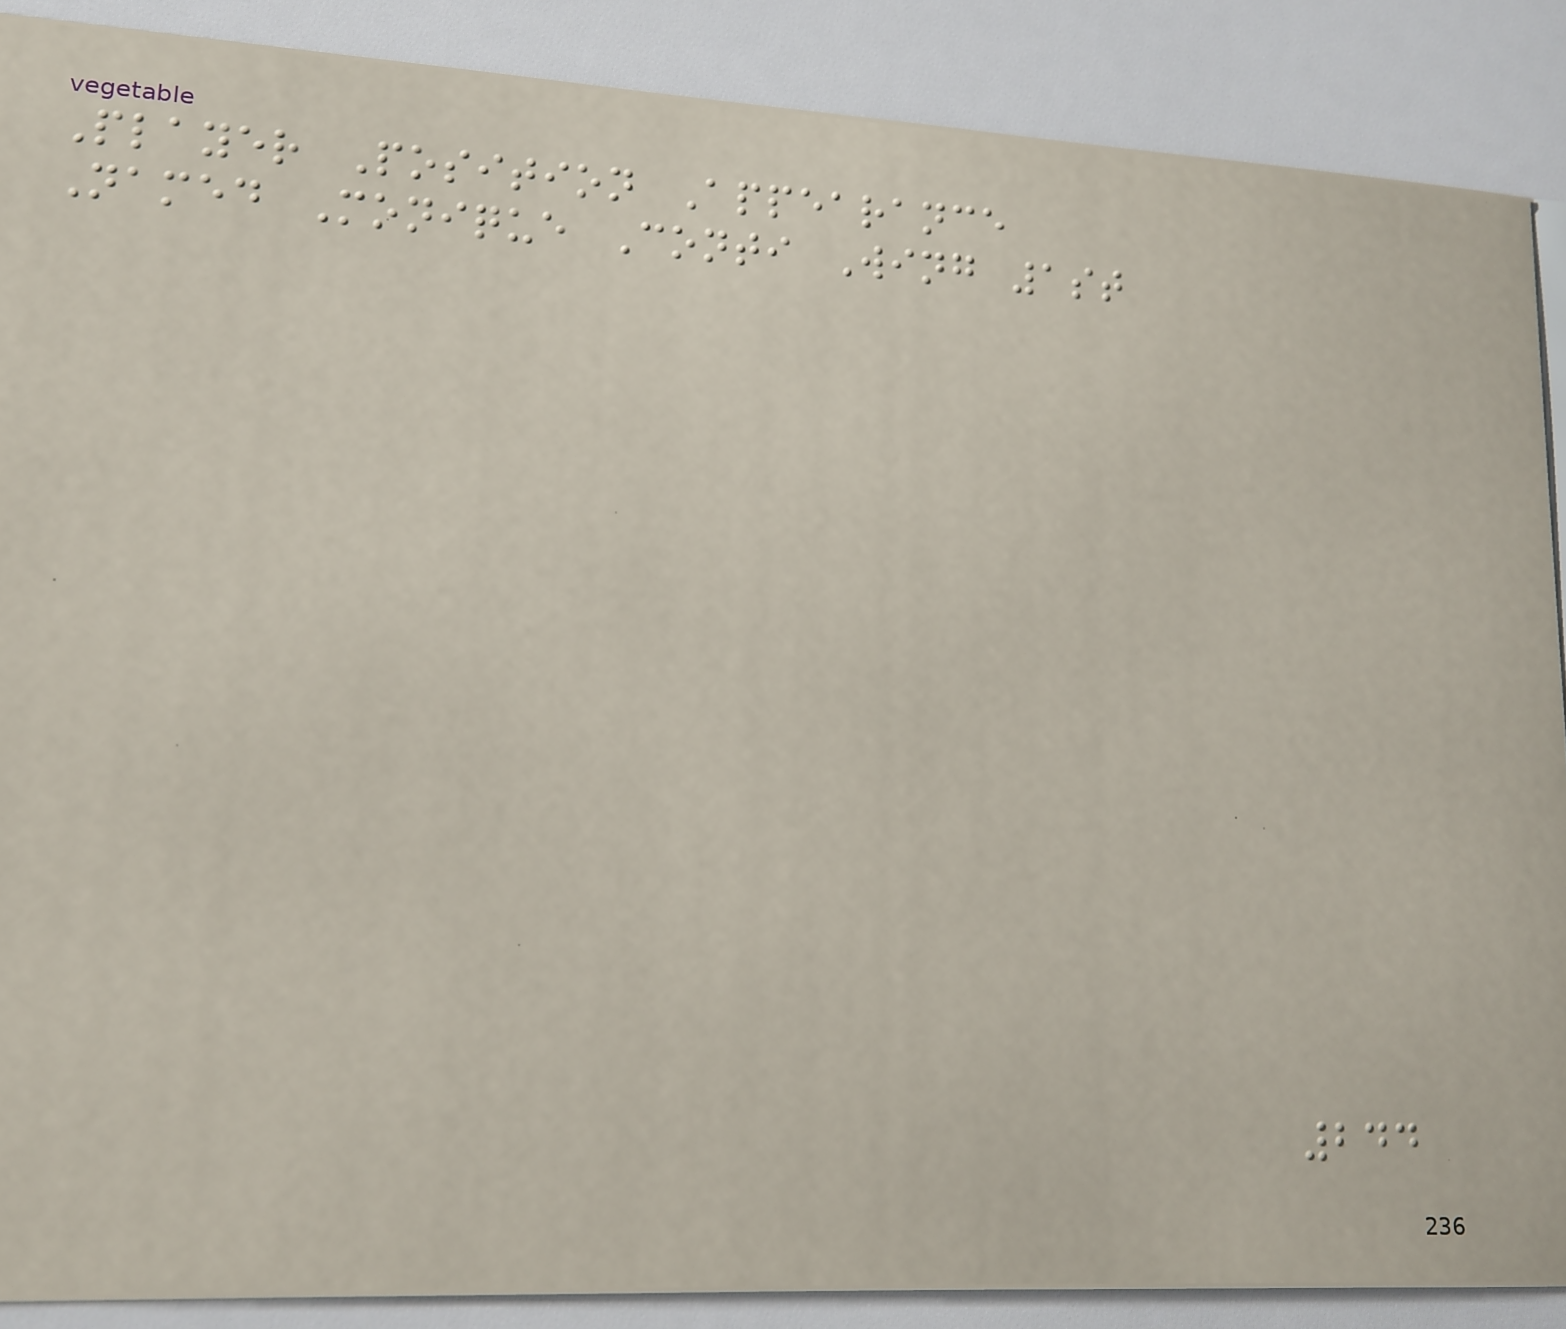Player Position Appearance
Named Monique Conti Wing 1st
244
